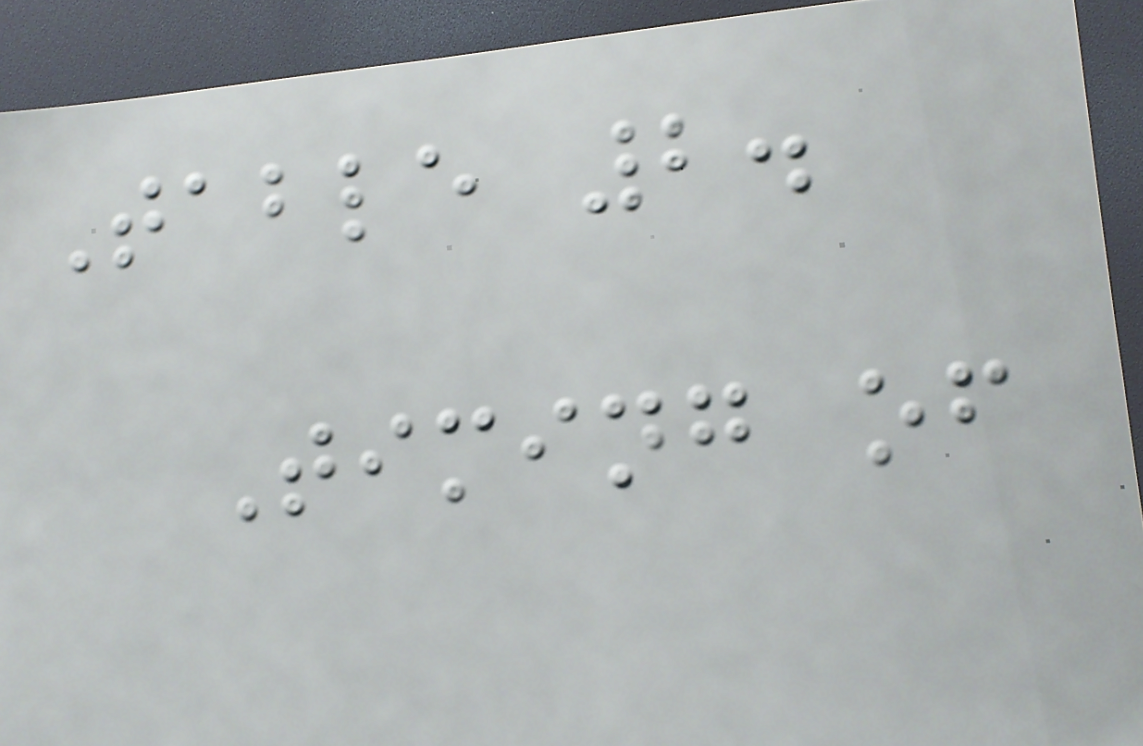Table 2.
Timing of
